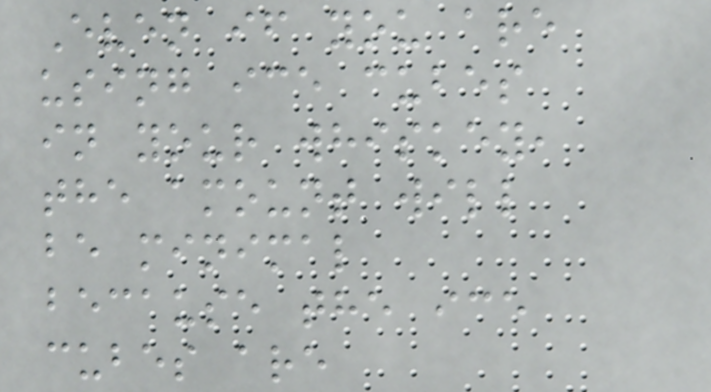Even if you are
using ice cubes
in your whiskey,
the amount will
be minimal
because the ice
cubes are
